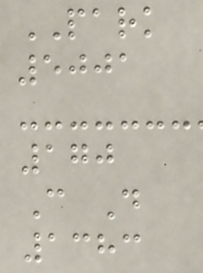PARK
5001
170
C D
1383
